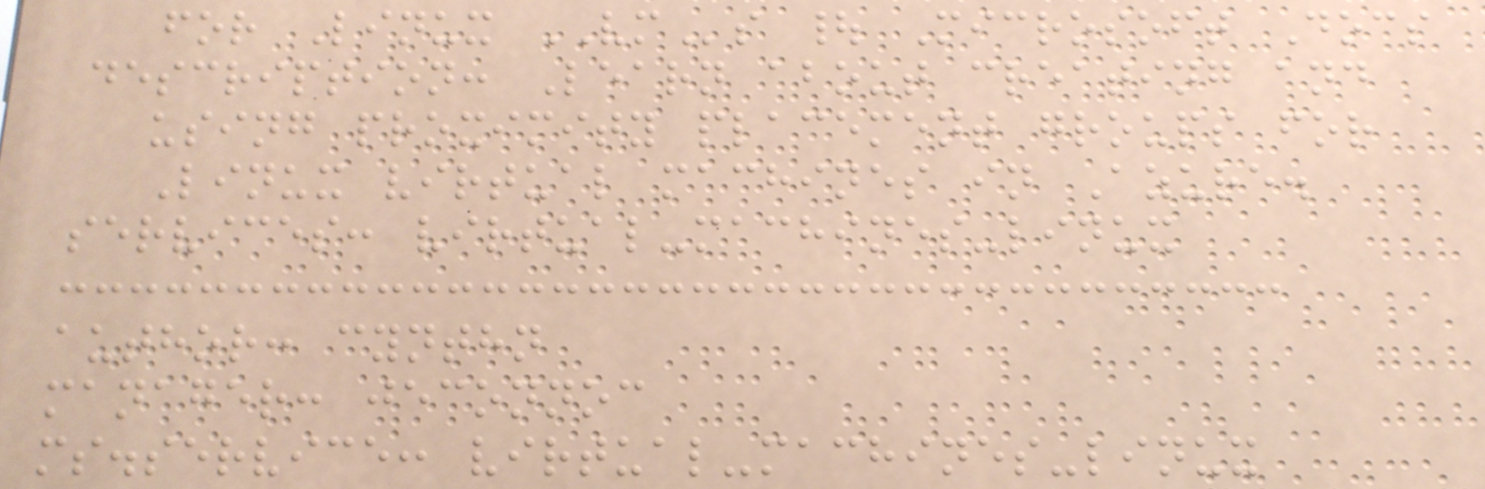for Linux VMs | Microsoft Docs
description: Learn about creating and
using proximity placement groups for
Linux virtual machines in Azure.
services: virtual-machines-linux
author: cynthn
manager: jeconnoc
ms.service: virtual-machines-linux
